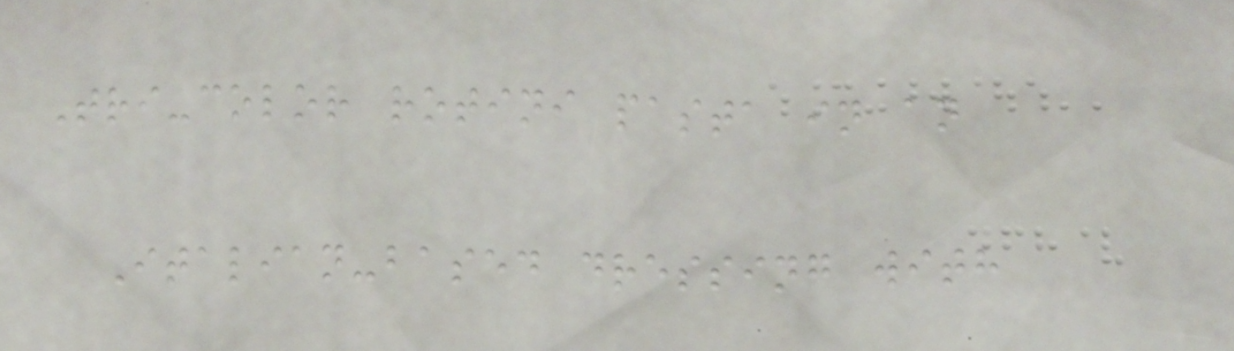Tri-color rotini pasta in an
Italian-based dressing with
